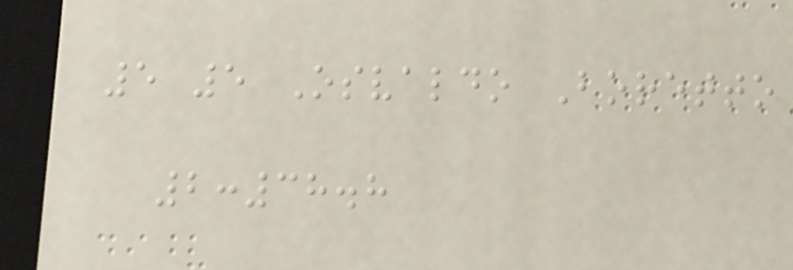5 5 Osvaldo Boretto
2:38.8
